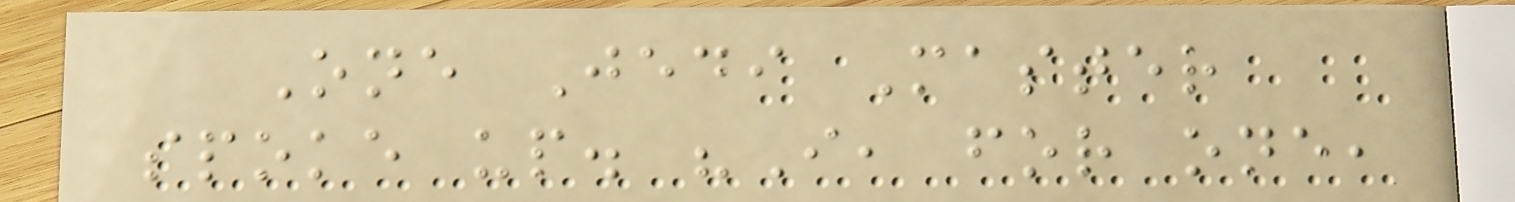One Jedi Master
spoke up. "I, for one,
